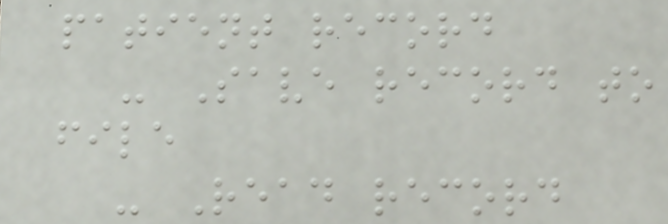patient record
- Save record to
file
- Read record
